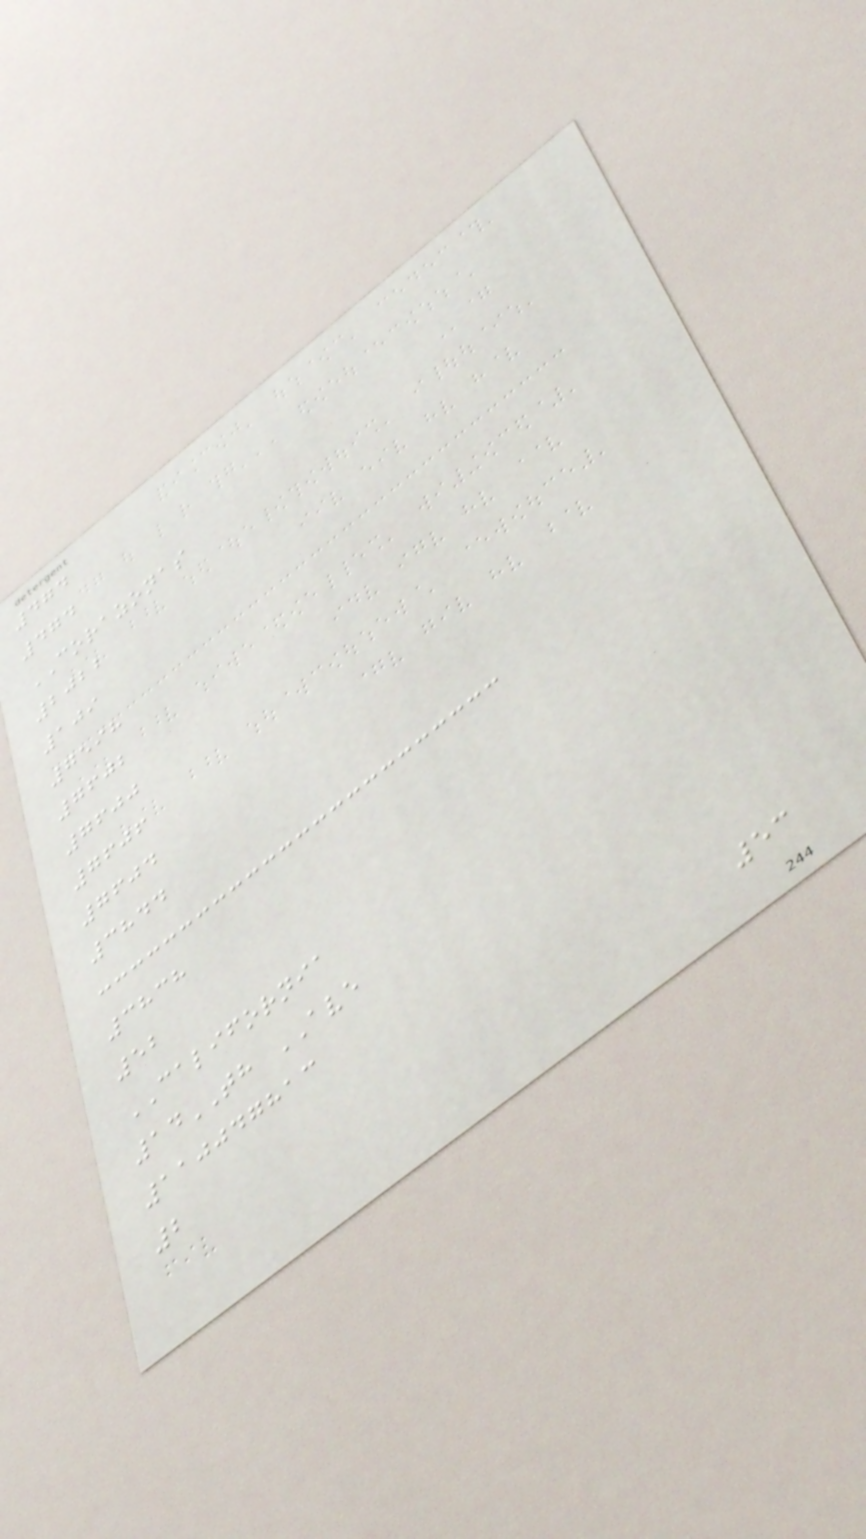474
474
CORAZONAS
2022
109
7598
7602
7600
7606
7604
3844
3838
52
CALIFORNIA
14TH AVE
110047813
2
53
